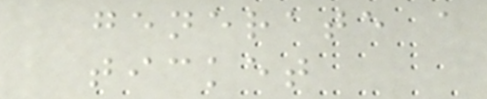generate a
ticket
